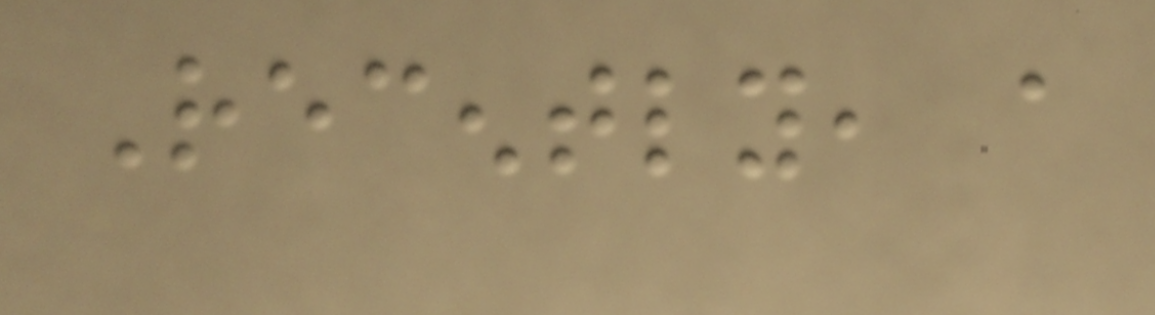Recently, a
